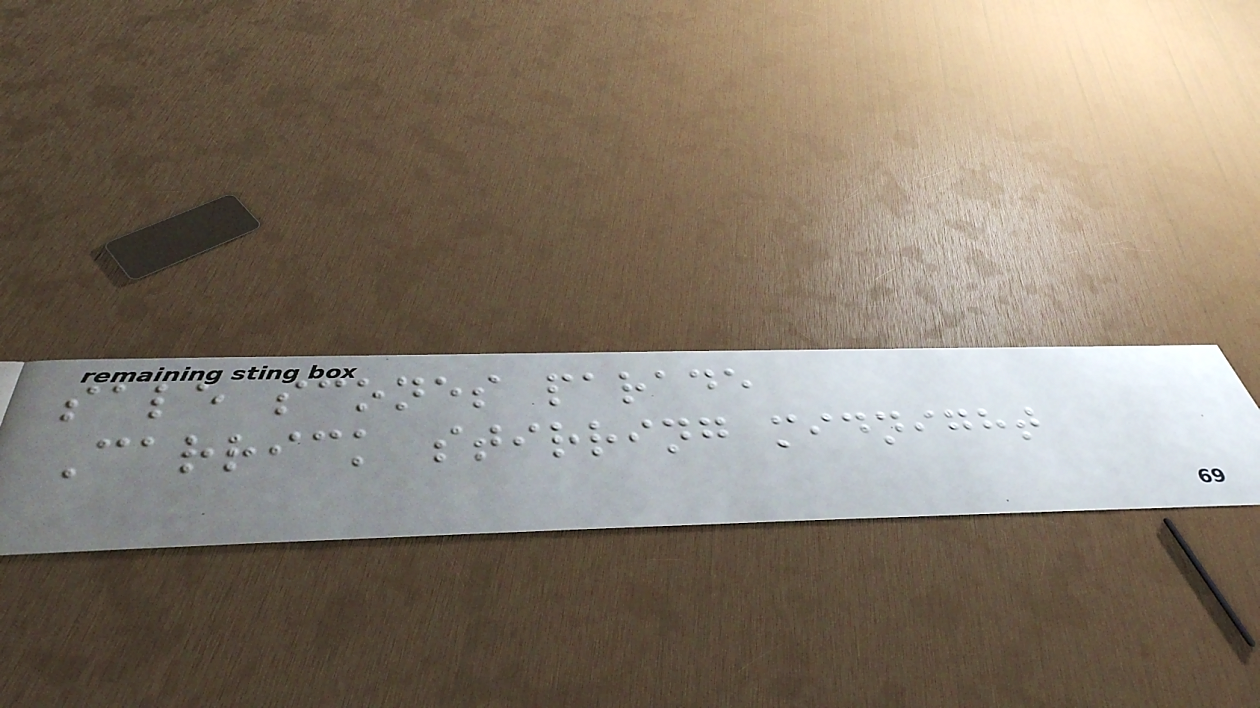sale scones parade
Carrick stirring midnight
